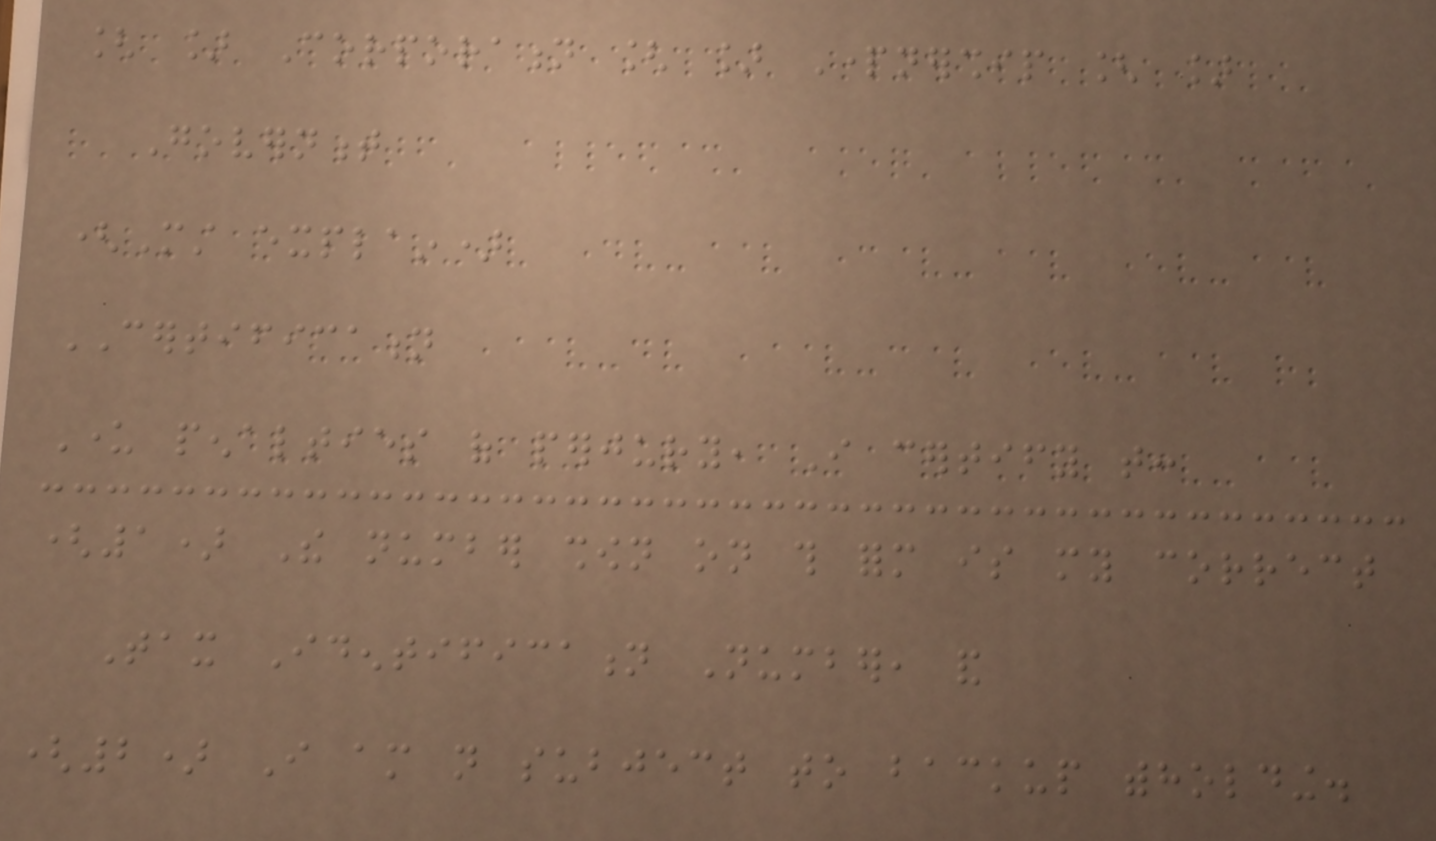[ ] Corporation [ ] Partnership [ ]
Government
(Must explain)
CERTIFICATION
Under penalties of perjury, I certify that:
(1) The number shown on this form is my correct
Tax Identification Number, and
(2) I am not subject to backup withholding.
